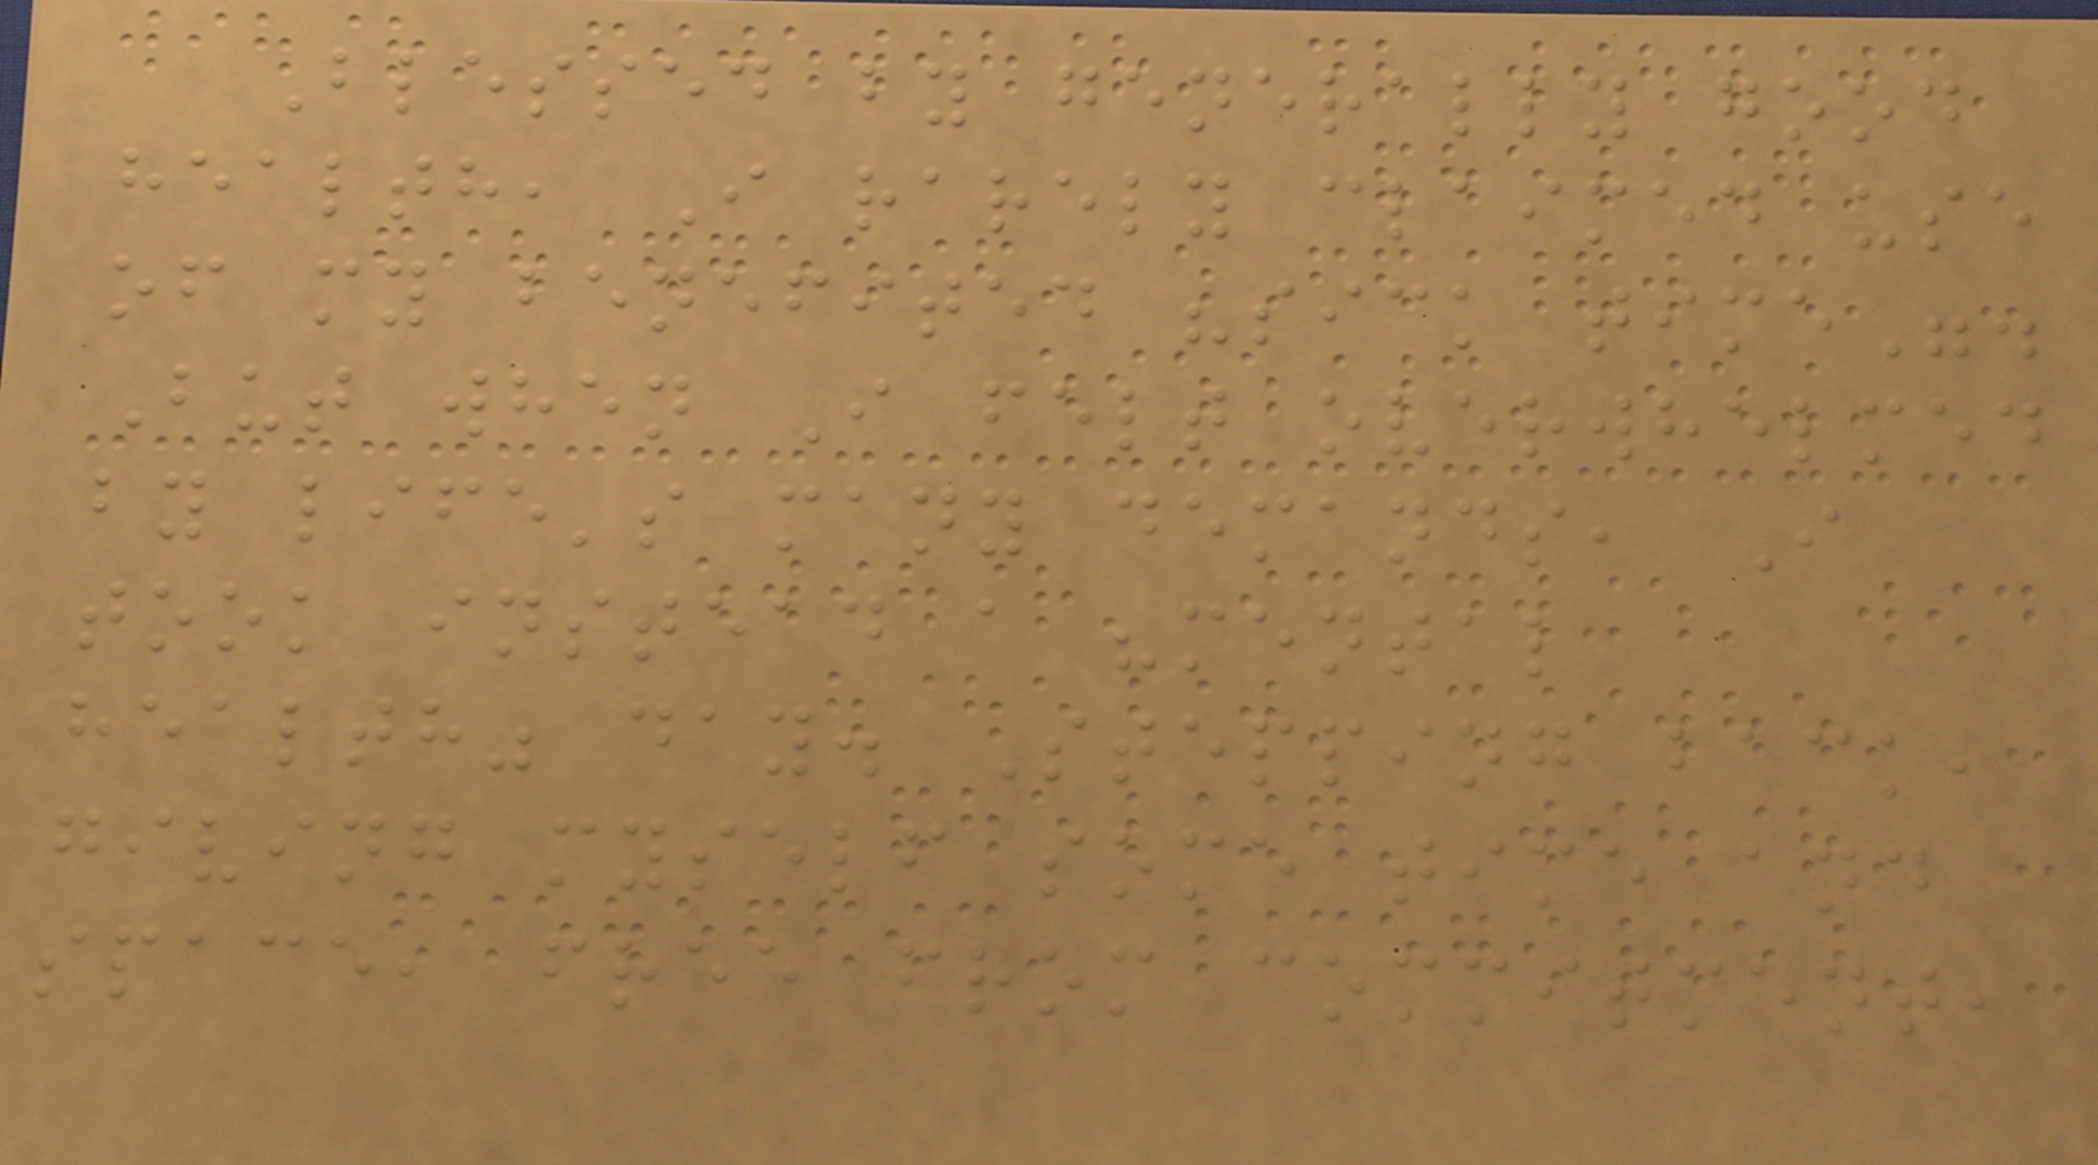Blessed by generally good
health, I rarely claimed use
of my benefited "sick time".
But when I felt overwhelmed
by life's many demands, I
took instead a "mental
health" day. Stepping back,
giving myself some time and
space, free from commitment,
